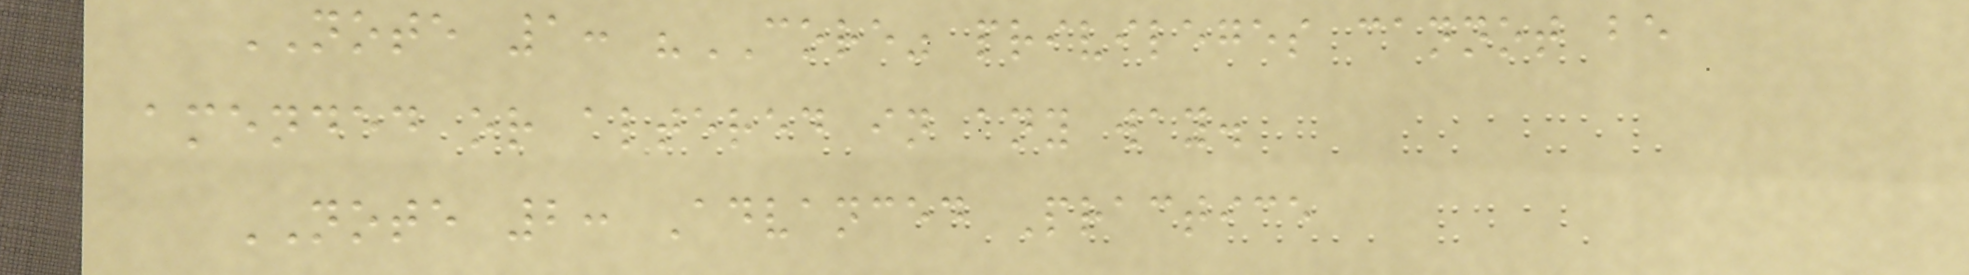NOTE 1: "CORE" privileges cannot be
amended or altered in any way.
NOTE 2: Advanced Practice
